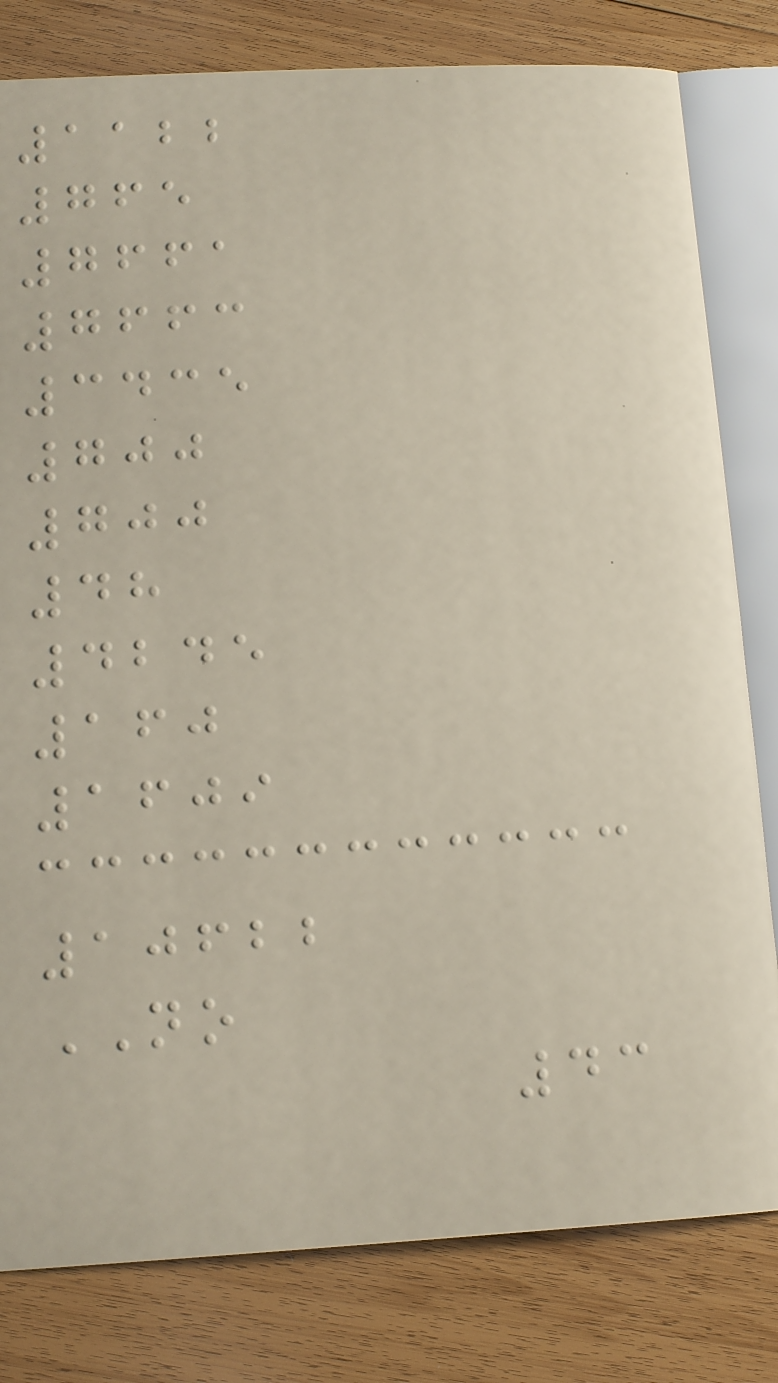1122
765
7661
7663
3435
700
700
48
4245
160
1609
10622
NO
43
